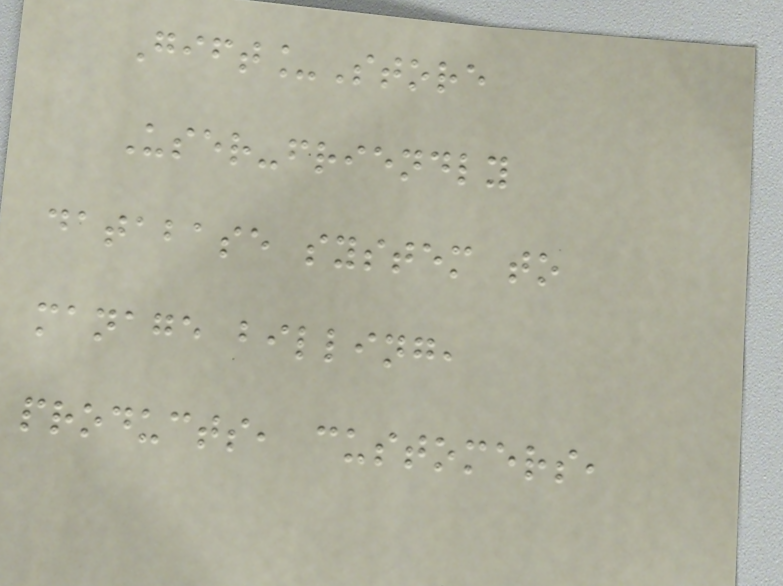Gift_Store
User-friendly
database system to
manage billing,
products, customers,
